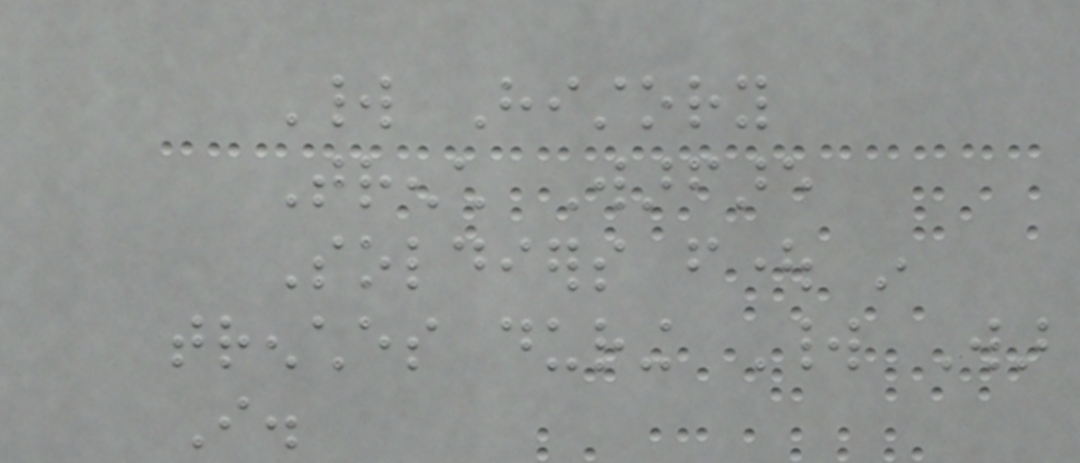World History
Trench Warfare
Soldiers fought in
trenches during World War
I.
